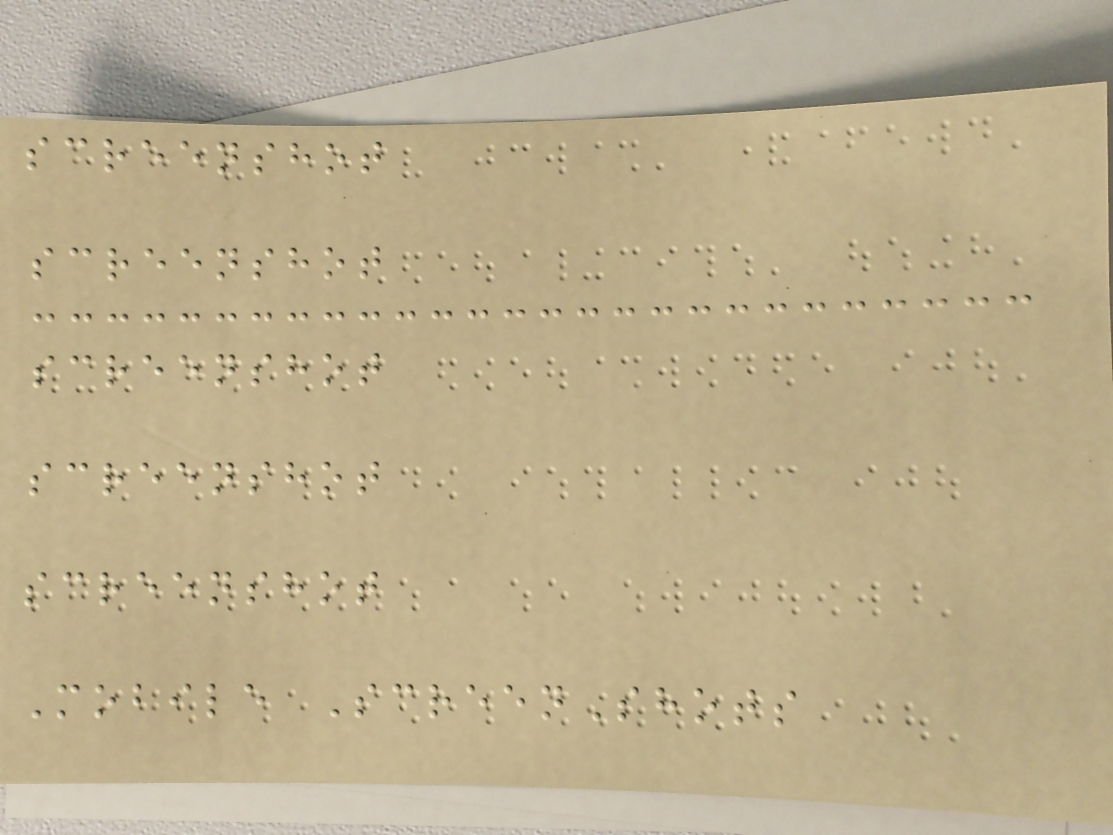screenshot
screenshot
screenshot
screenshot
screenshot
Mobile ScreenShots
